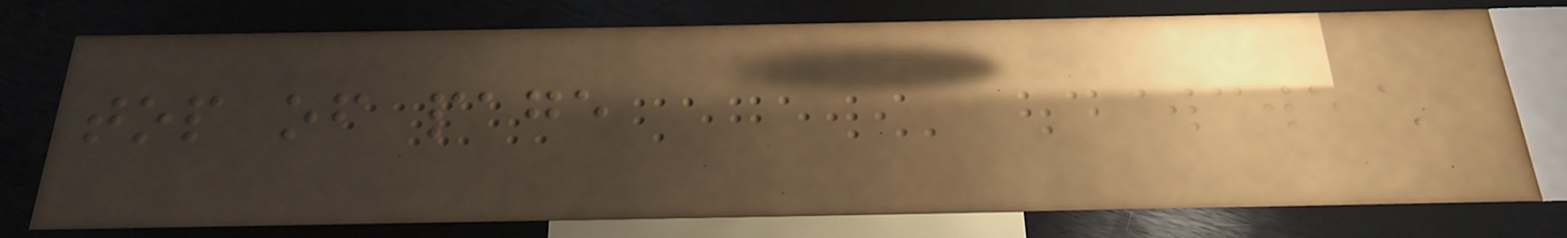top of page
